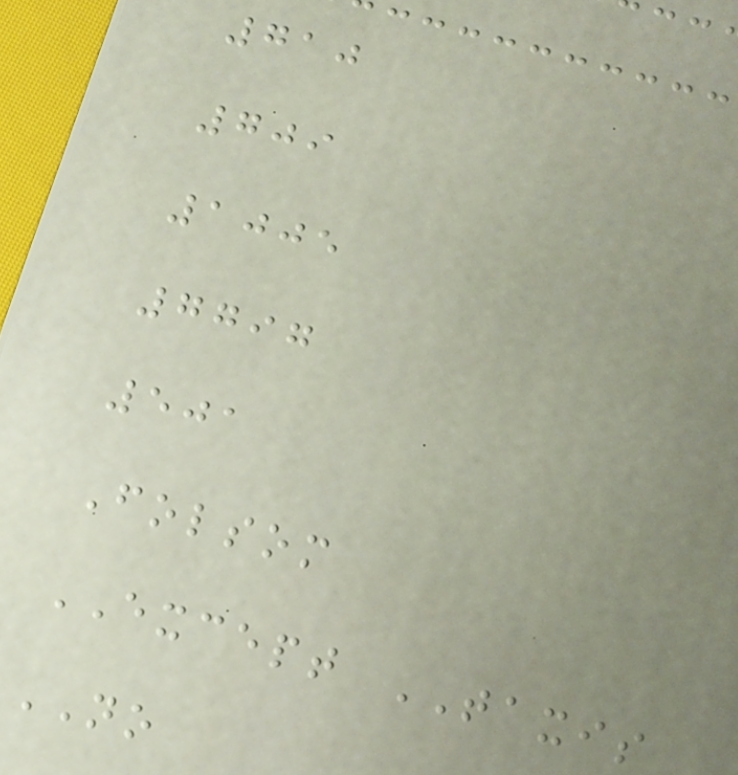710
709
1005
7797
501
Folsom
EXCEPT TAXIS
NO
